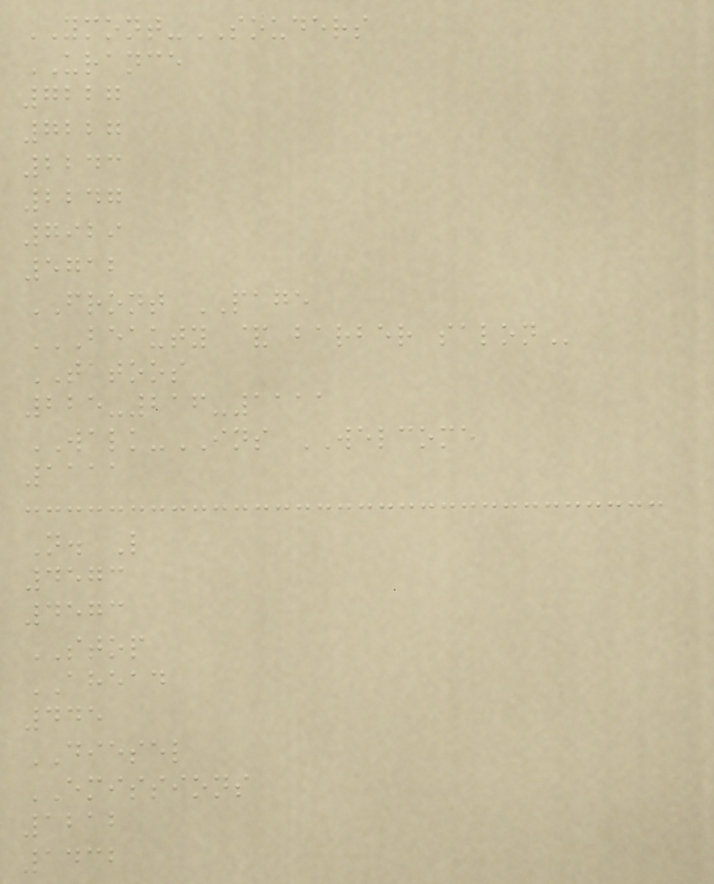YMONT-SOUDERS
URANCE
7227
7227
2243
2247
7929
5712
FRONT PAGE
BEAUTY & BARBER SALON
TATOOS
225-216-1111
WALK-INS WELCOME
1111
N. L
4573
4573
STOP
AHEAD
445
DIESEL
EMISSIONS
1212
1432
